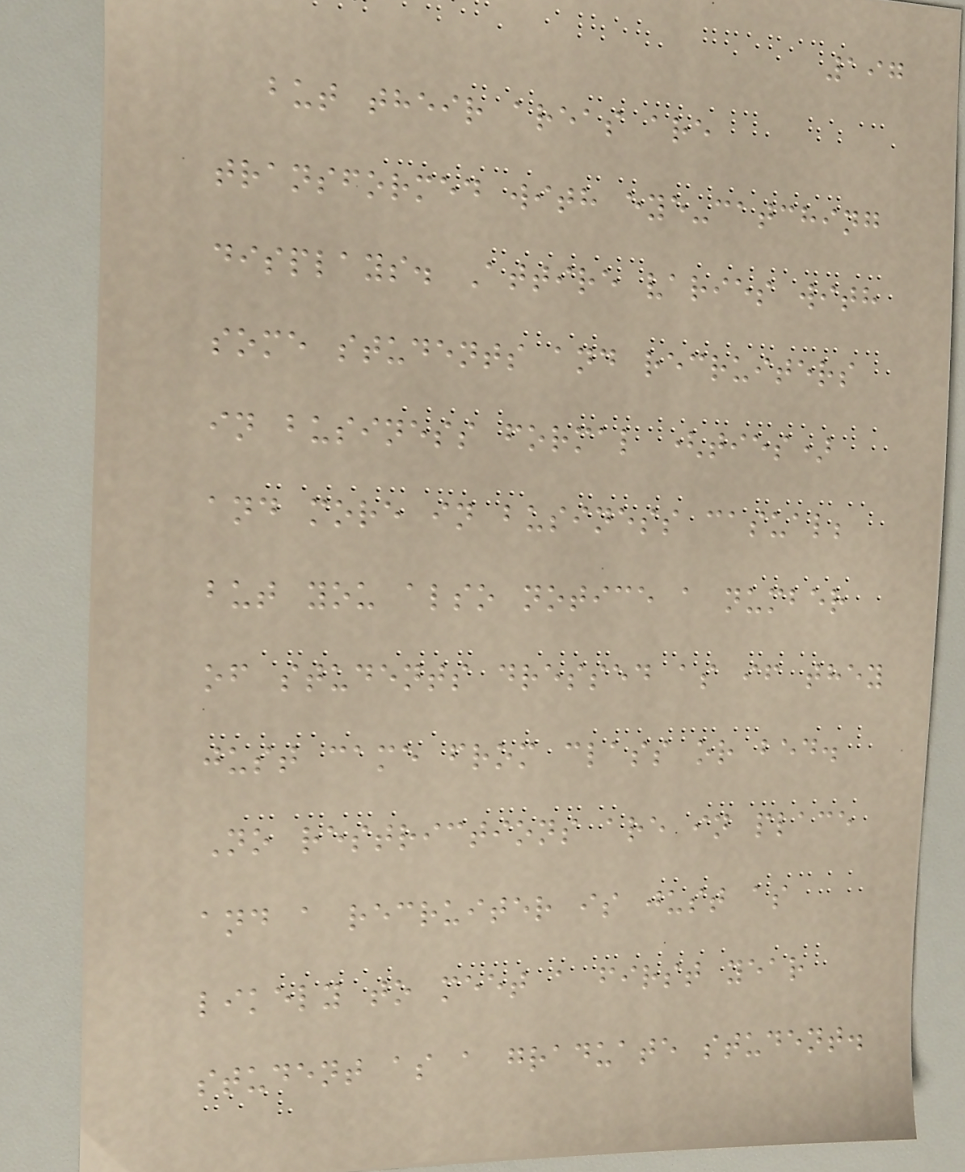197
but their areas are
transformed with eye-catching
displays. Attire varies with
some students and recruiters
in business formal (ties)
and more in business casual;
but you also notice a number
of students dressed as if they
just came from class or bed.
No restrictions are in place
and a recruiter is just as
likely to meet a first year
student as a graduate student.
